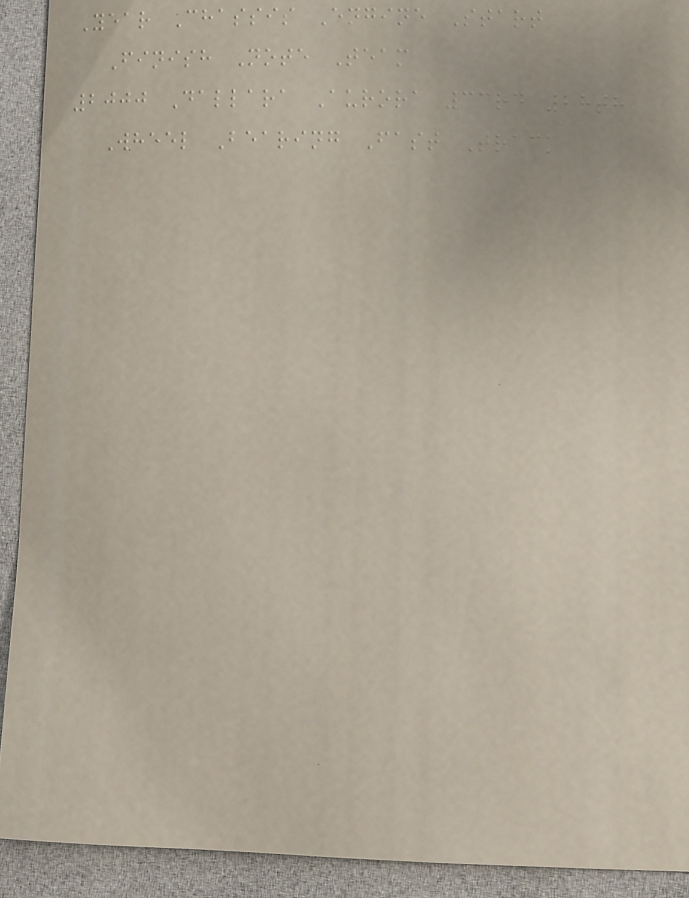Year Chassis Engine Start
Finish Note Team
2000 Dallara Aurora 33rd 28th
Wheel Bearing Fast Track
